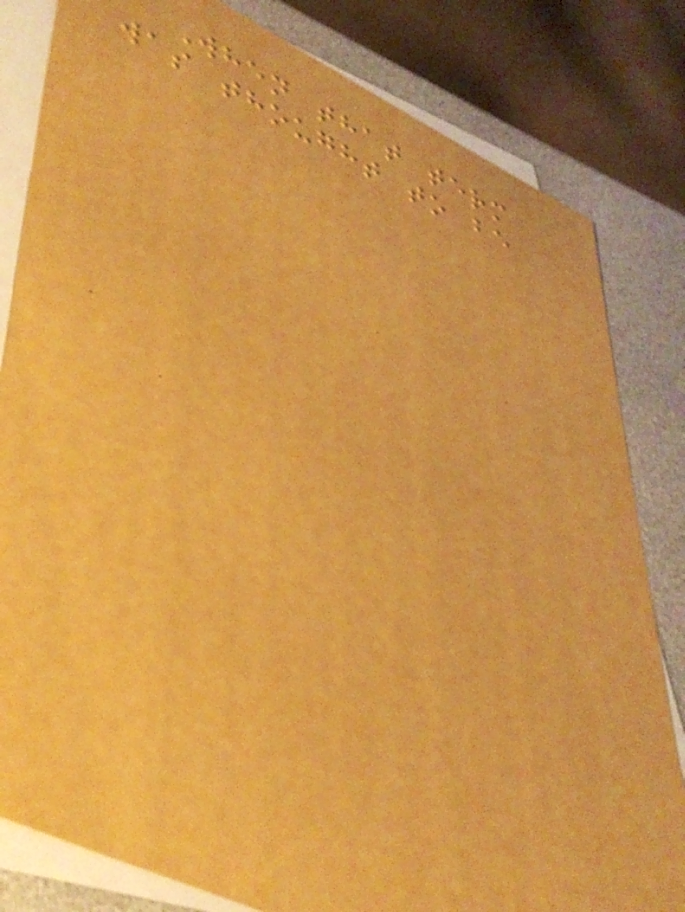When that term
was thought to be
